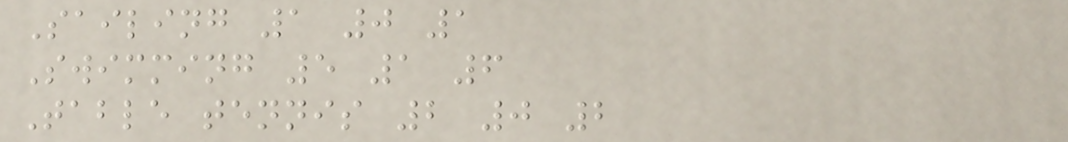Sailing 1 0 1
Swimming 5 1 6
Table tennis 2 0 2
